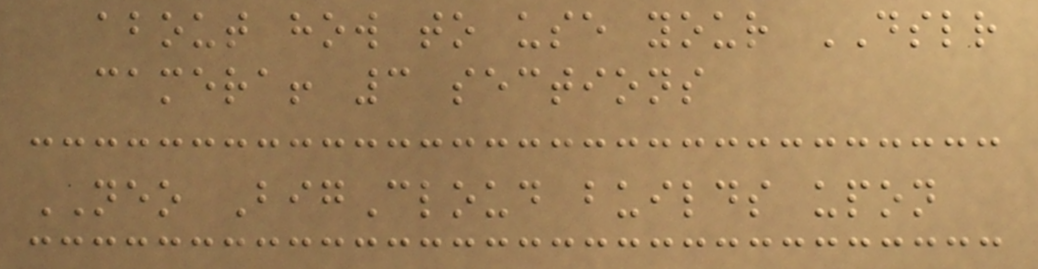about how to use your DSLR
camera! 3 sections
NEO BigCloud builds upon
